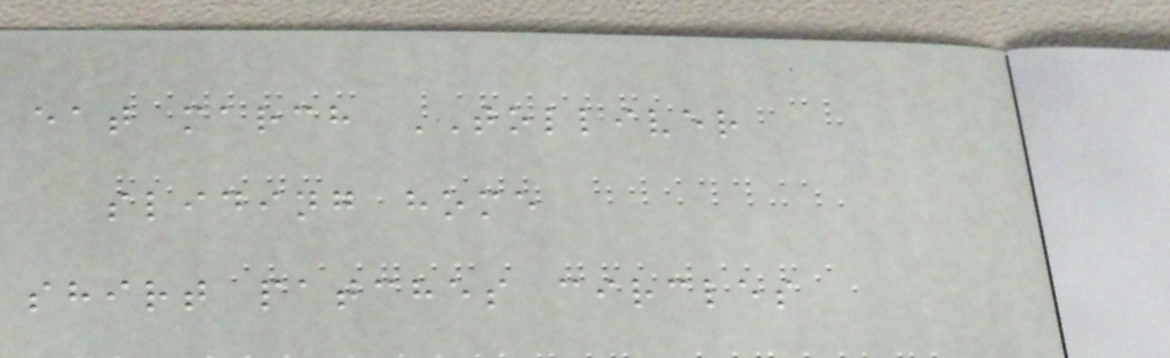eat march TOLLIVER
sliding home
shirt patches circles
